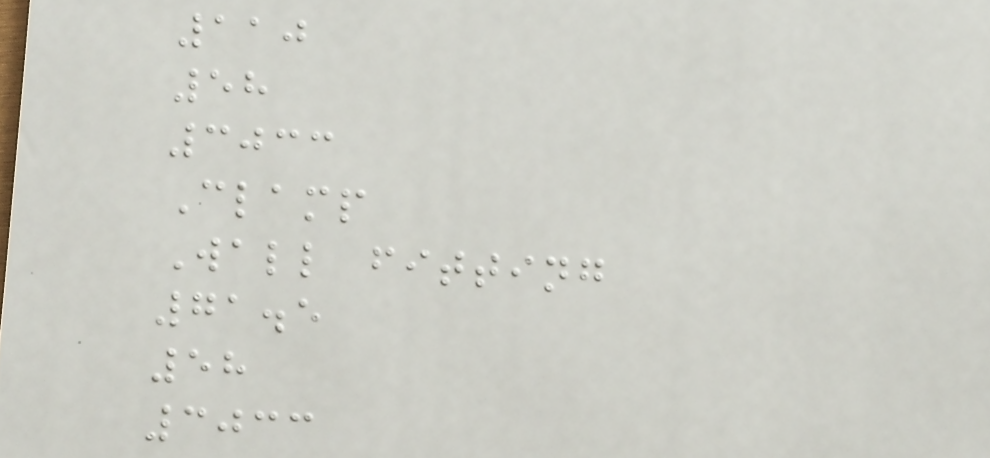110
58
3033
Clamp
Wall fitting
71.5
58
3033
